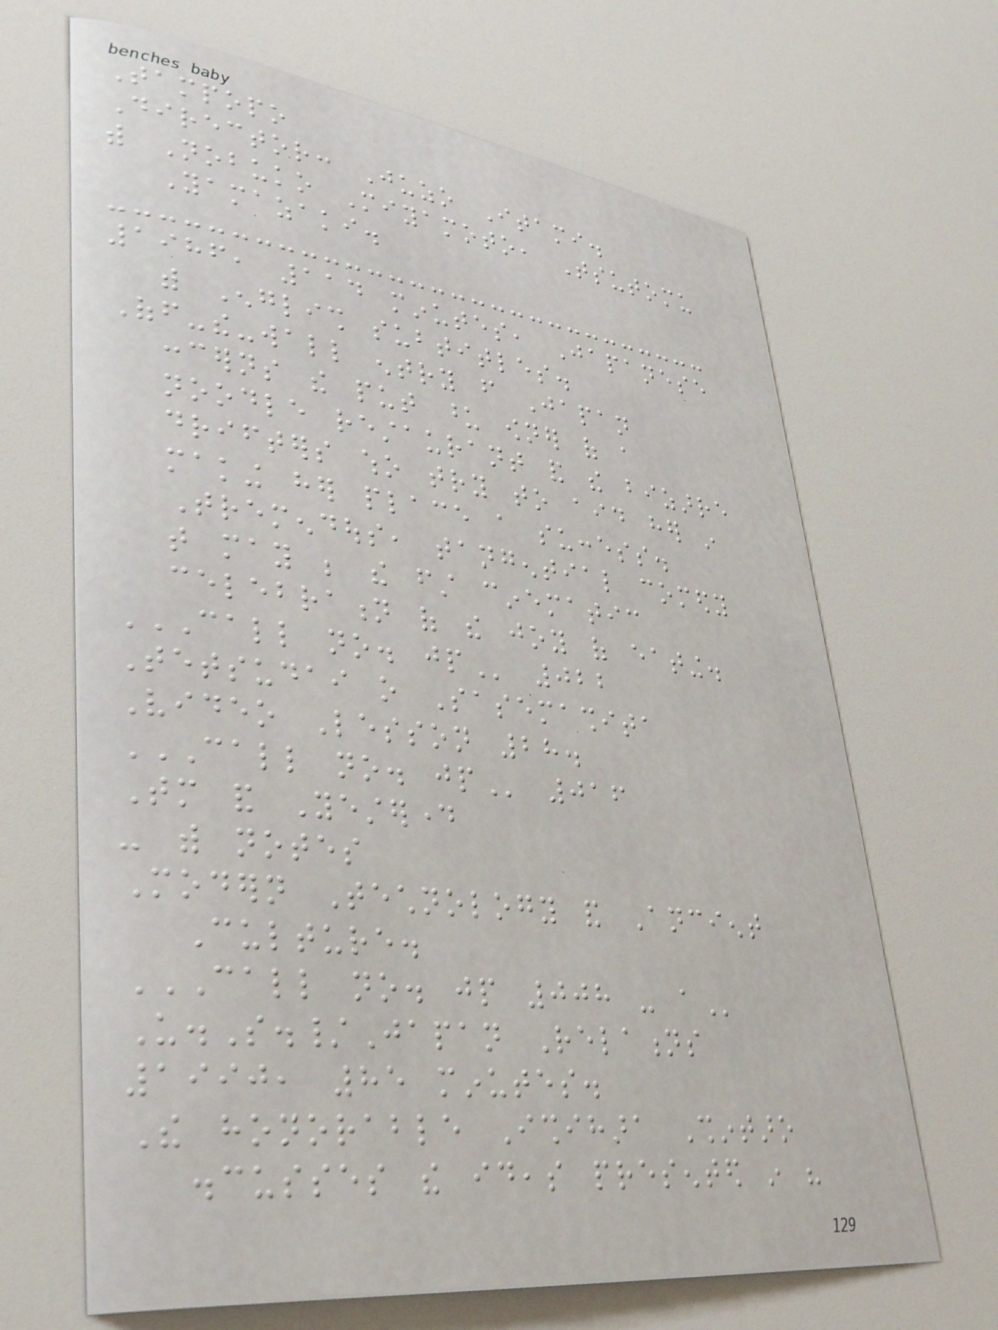Tampopo
Director: Juzo Itami.
with Nobuko Miyamoto, Tsutomu
Yamazaki.
1986, 114 minutes, Japanese
with English subtitles.
Off-the-wall entry from Japan
concerns the put upon owner of a
noodle restaurant and the bizarre
drifters who try to aid her in
making her place a success.
Tremendous, tangential comedy
that may be the first cinematic
celebration of the joy of eating.
CALL NO. JP 022
Tetsudai o Sasemashita
Video Lesson 28.
CALL NO. JP 016
Tomorrow and Yesterday
- with notes
Modern Technology and Ancient
Culture.
CALL NO. JP 008 - A
U.S./Japan Relations
1990, 85 minutes.
The honorable Ishihara Shintaro
discusses the ideas presented in his
